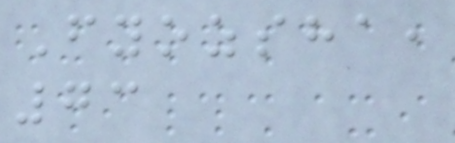Fyozsha,
73
